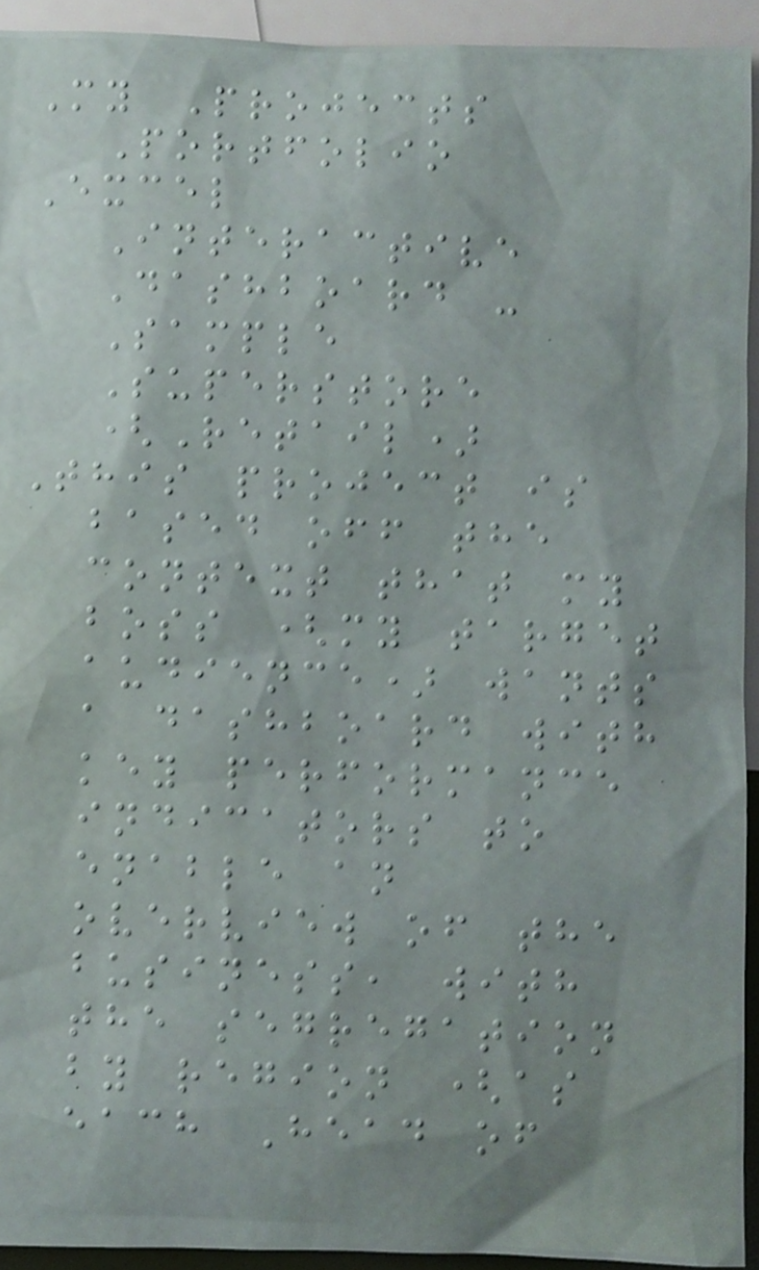My Projects
Portfolio
Excel
Interactive
Dashboard -
Sample
Superstore
(Retail)
This project is
based off the
context that my
boss (my target
audience) wants
a dashboard with
key performance
indicators to
enable an
overview of the
business, with
the segregation
by region (as
each Head of
